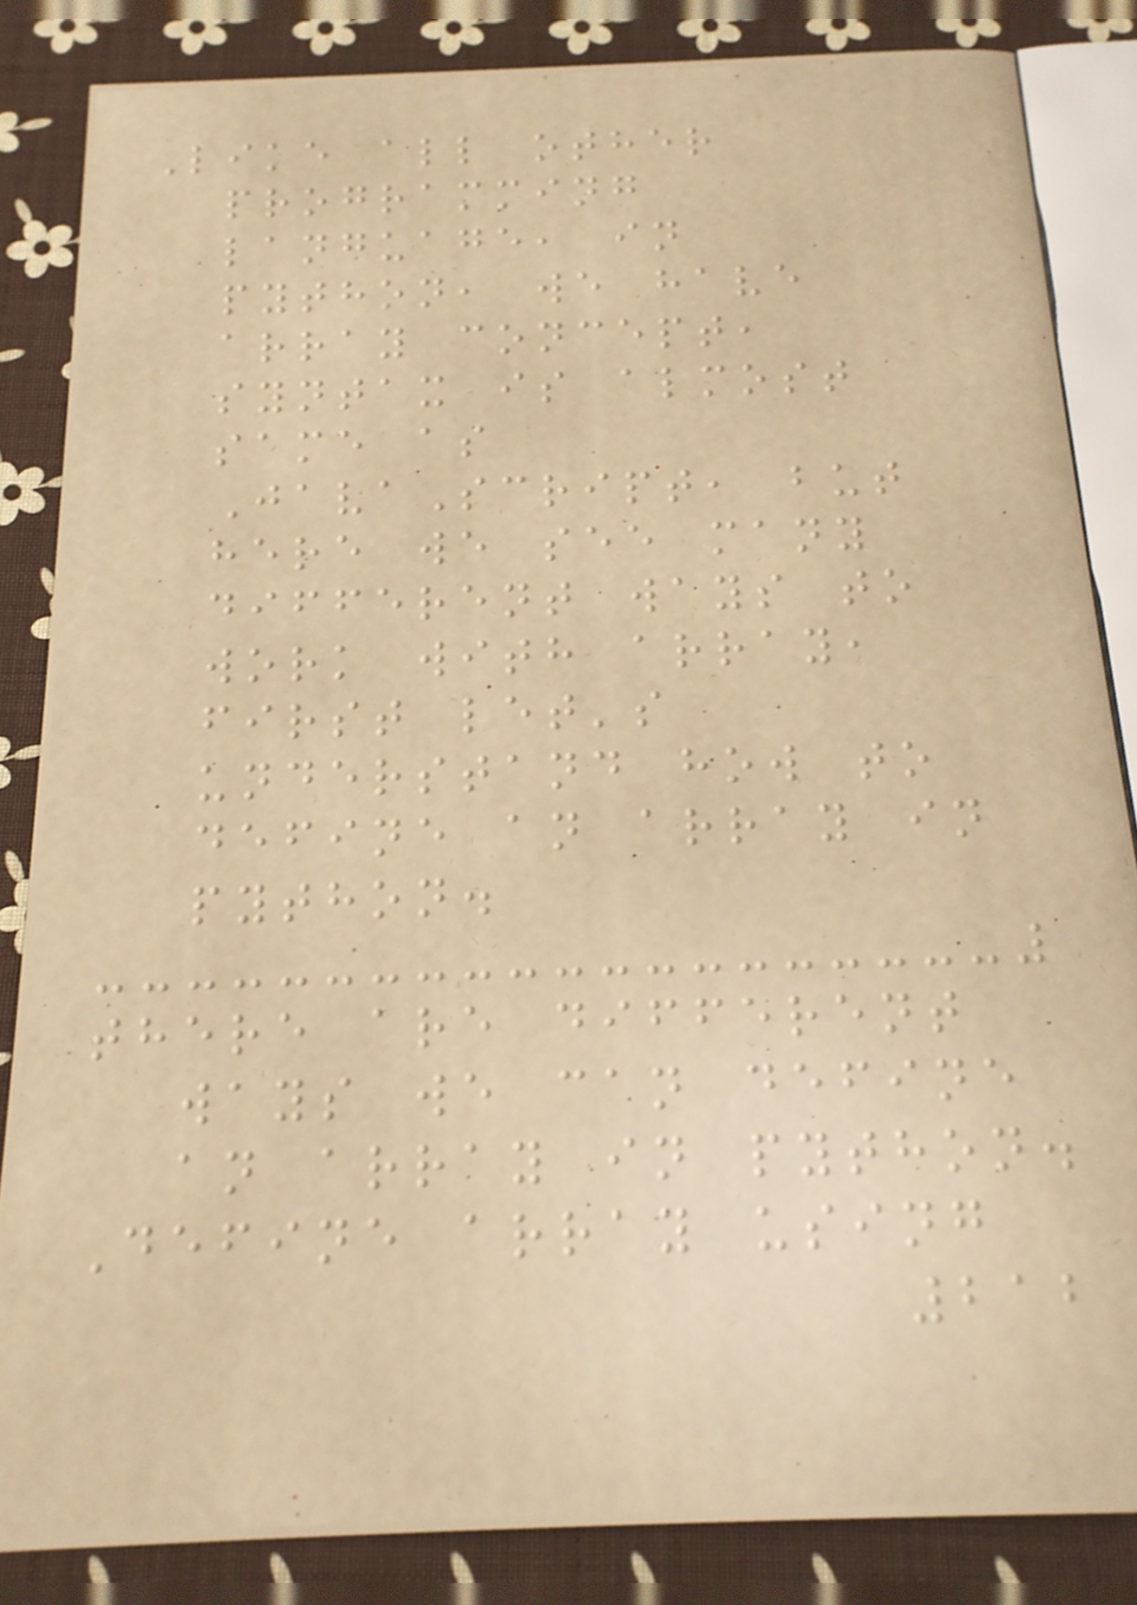Like all other
programming
language, in
python, we have
array concept,
syntax is almost
same as
JavaScript, but
here we see many
different ways to
work with array,
first let's
understand how to
define an array in
python.
there are different
ways we can define
an array in python.
Define array using
212
